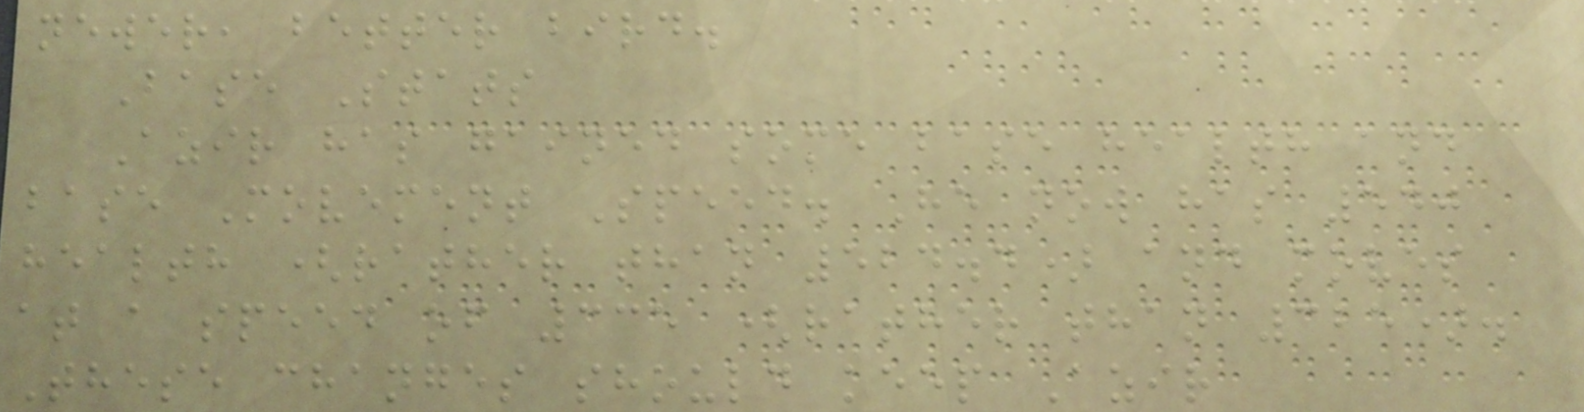newer, better bird.
Base Stats
Azir has gained some base health and
base Movement Speed. He now has 540
health (rather than 524.4) and moves
at a speed of 335 (rather than 325).
These changes should keep Azir
